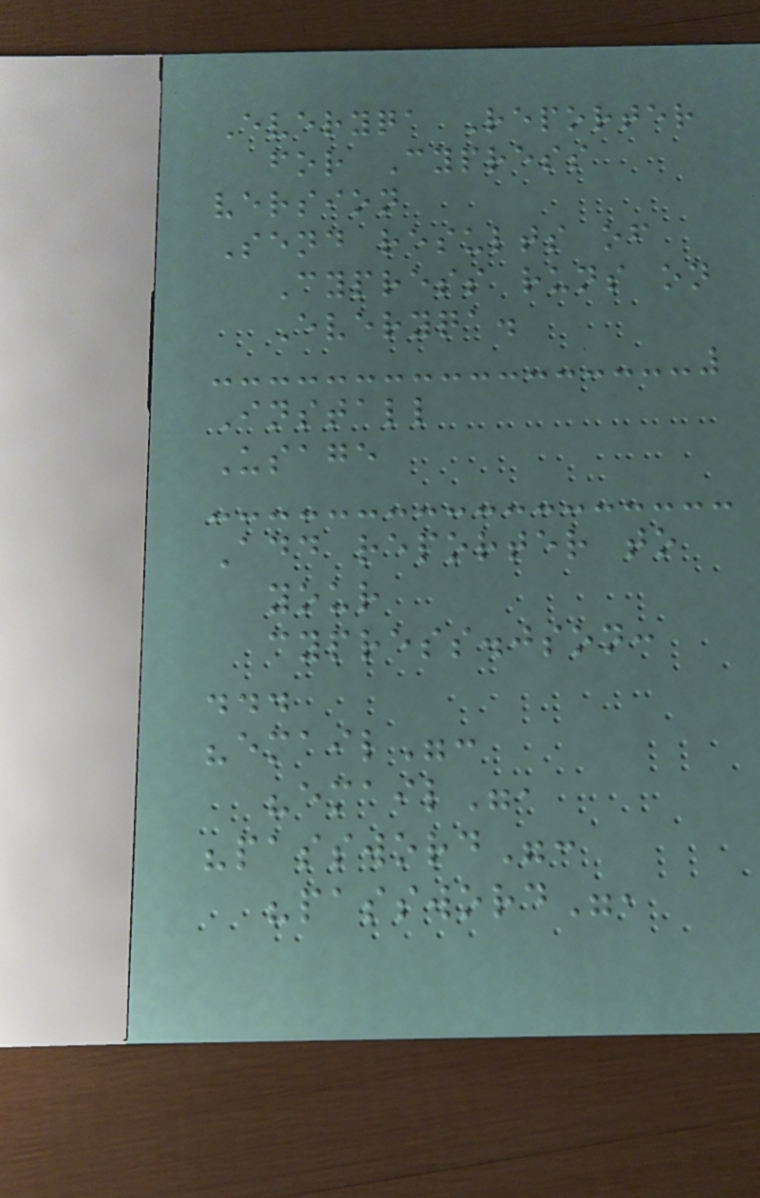Everyqa Reporter
for Cypress
version
Send results of
Cypress runs on
Everyqa.
Install
Usage
Add reporter to
your
cypress.json:
...
"email":
"email",
"password":
"password",
